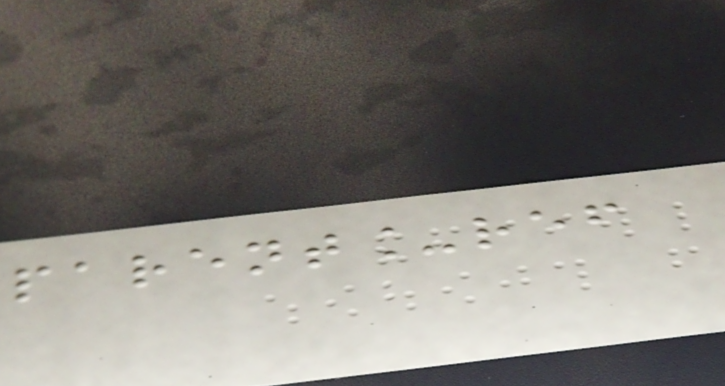parent_ref
